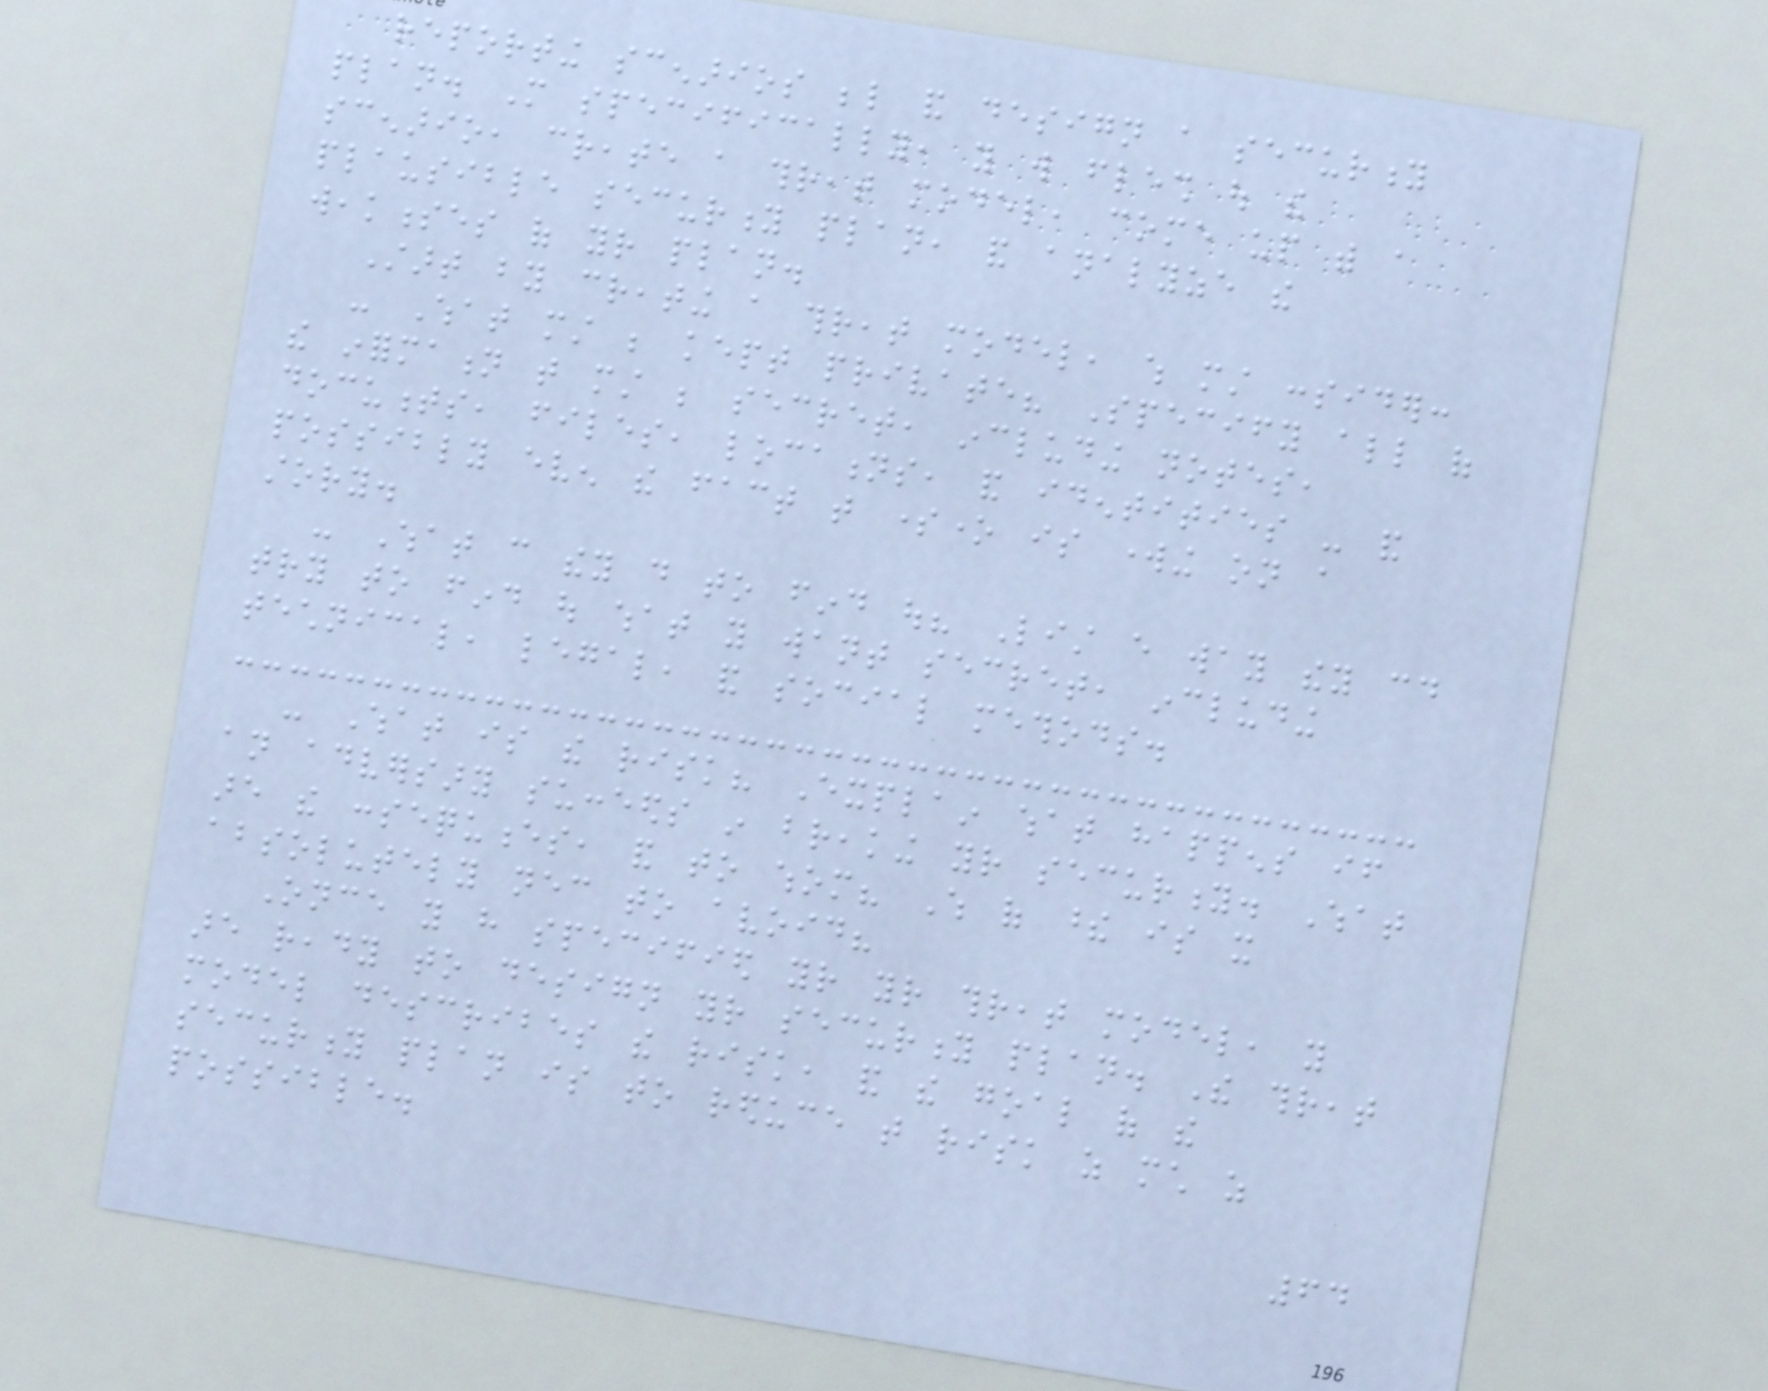reporting scenarios below and design a security
plan. More specifically, you will flesh out the
scenario, create a threat model, come up with a
plausible security plan, and analyze the
weaknesses of your plan.
Start by creating a threat model, which must consider:
- What must be kept private? Specify all of
the information that must be secret, including notes,
documents, files, locations, and identities - and
possibly even the fact that someone is working on a
story.
- What can they do to find out? List every way they could
try to find out what you want secret, including
technical, legal, and social methods.
- What is the risk? Explain what happens if
an adversary succeeds in breaking your security. What
are the consequences, and to whom? Which of these is it
absolutely necessary to avoid?
Once you have specified your your threat model, you
are ready to design your security plan. The threat
model describes the risk, and the goal of the
security plan is to reduce that risk as much as
possible.
64
